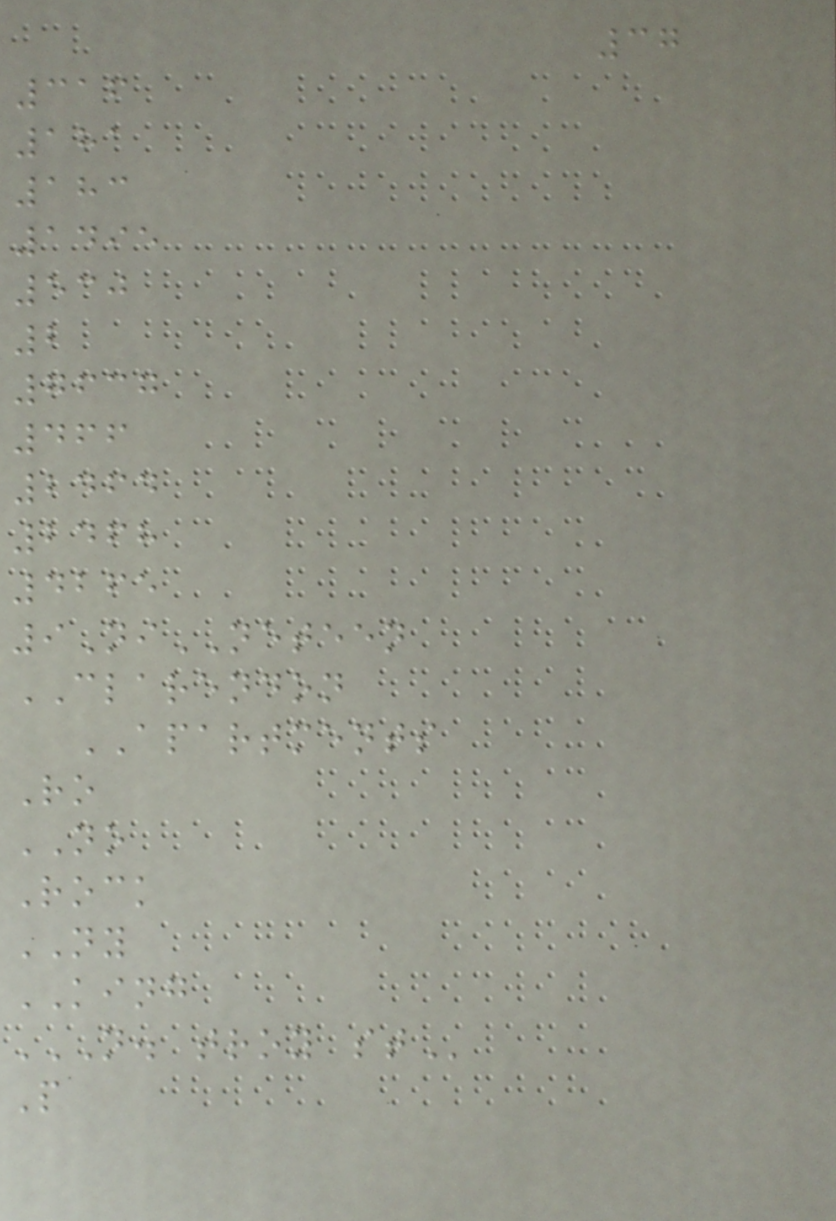37
316
181
183
1495
530
2
7637
466
2464
2468
4265
9NiNETEEN
CLARENDON
APARTMENTS
Ro
NO
Rock
NY
KING
N. TROY ST
P
